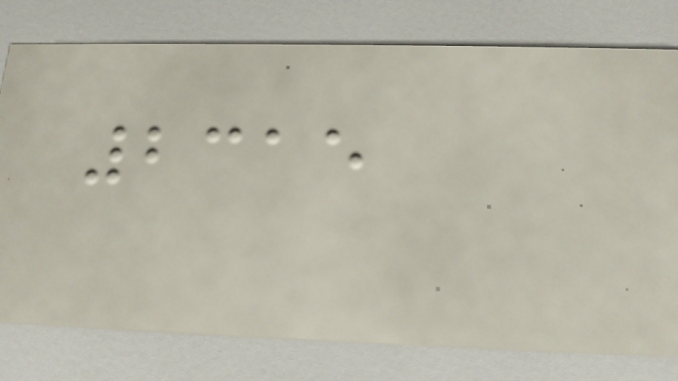2315
